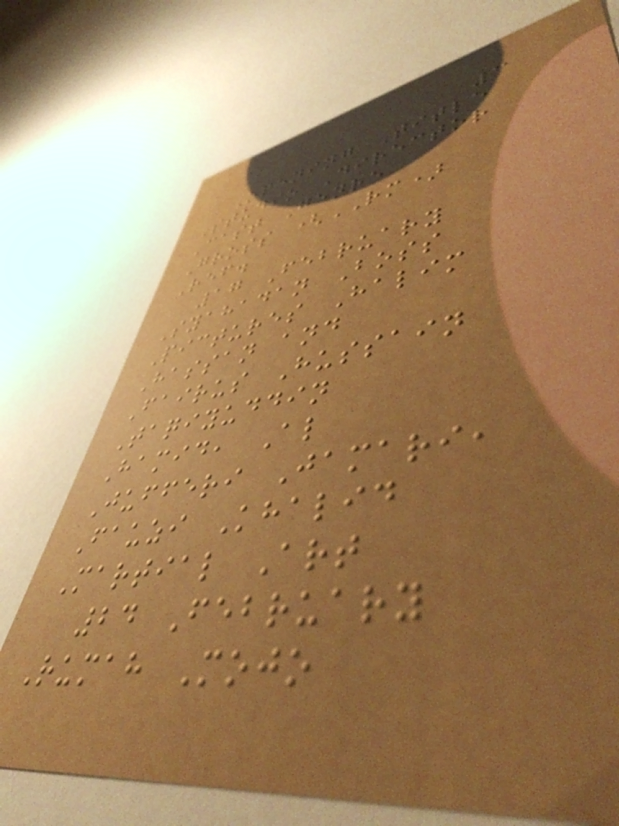3
Opening Title
Studio Director
Cast Genre
Gross (RM)
Ref.
17 February
Syahadan Boss
Pictures Halim
Hassan and
Fairus Hussain
Taqiyuddin
Hamid, Al
Jufferi Jamari,
Fauzi Khalid
Martial Art
24 February
Rumah Mojo
